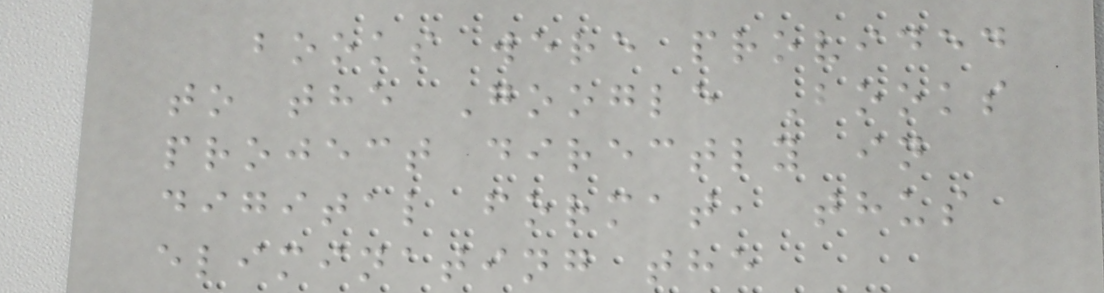books were provided
to the Google Books
project directly in
digital format, thus
eliminating the
